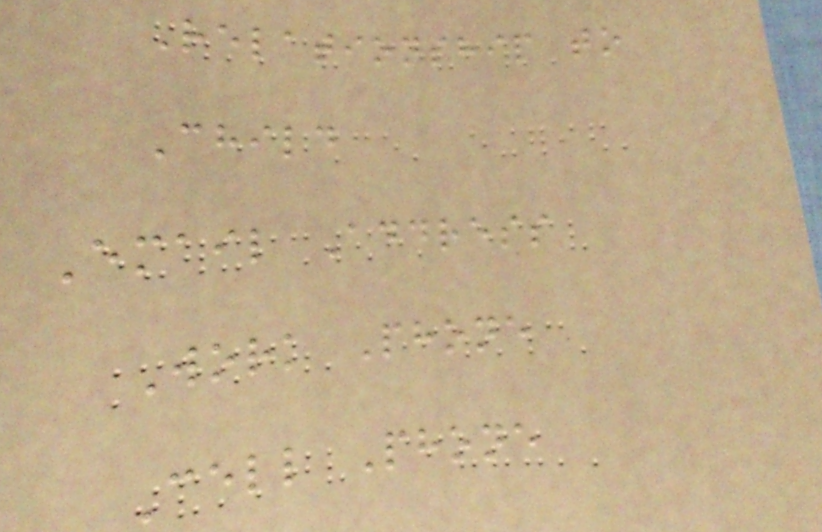Relationship to
Child
Email Address
Work Phone
Cell Phone
